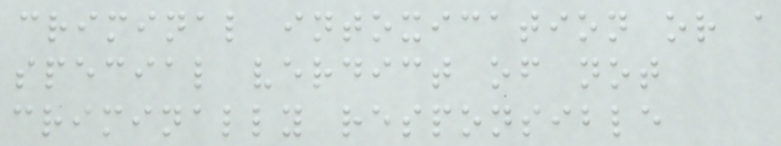criminal intoxication or a
special verdict of not
criminally responsible
